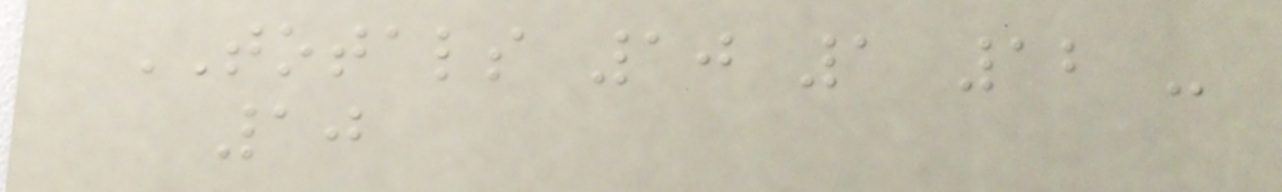TOTALS 10 1 12 -
10
